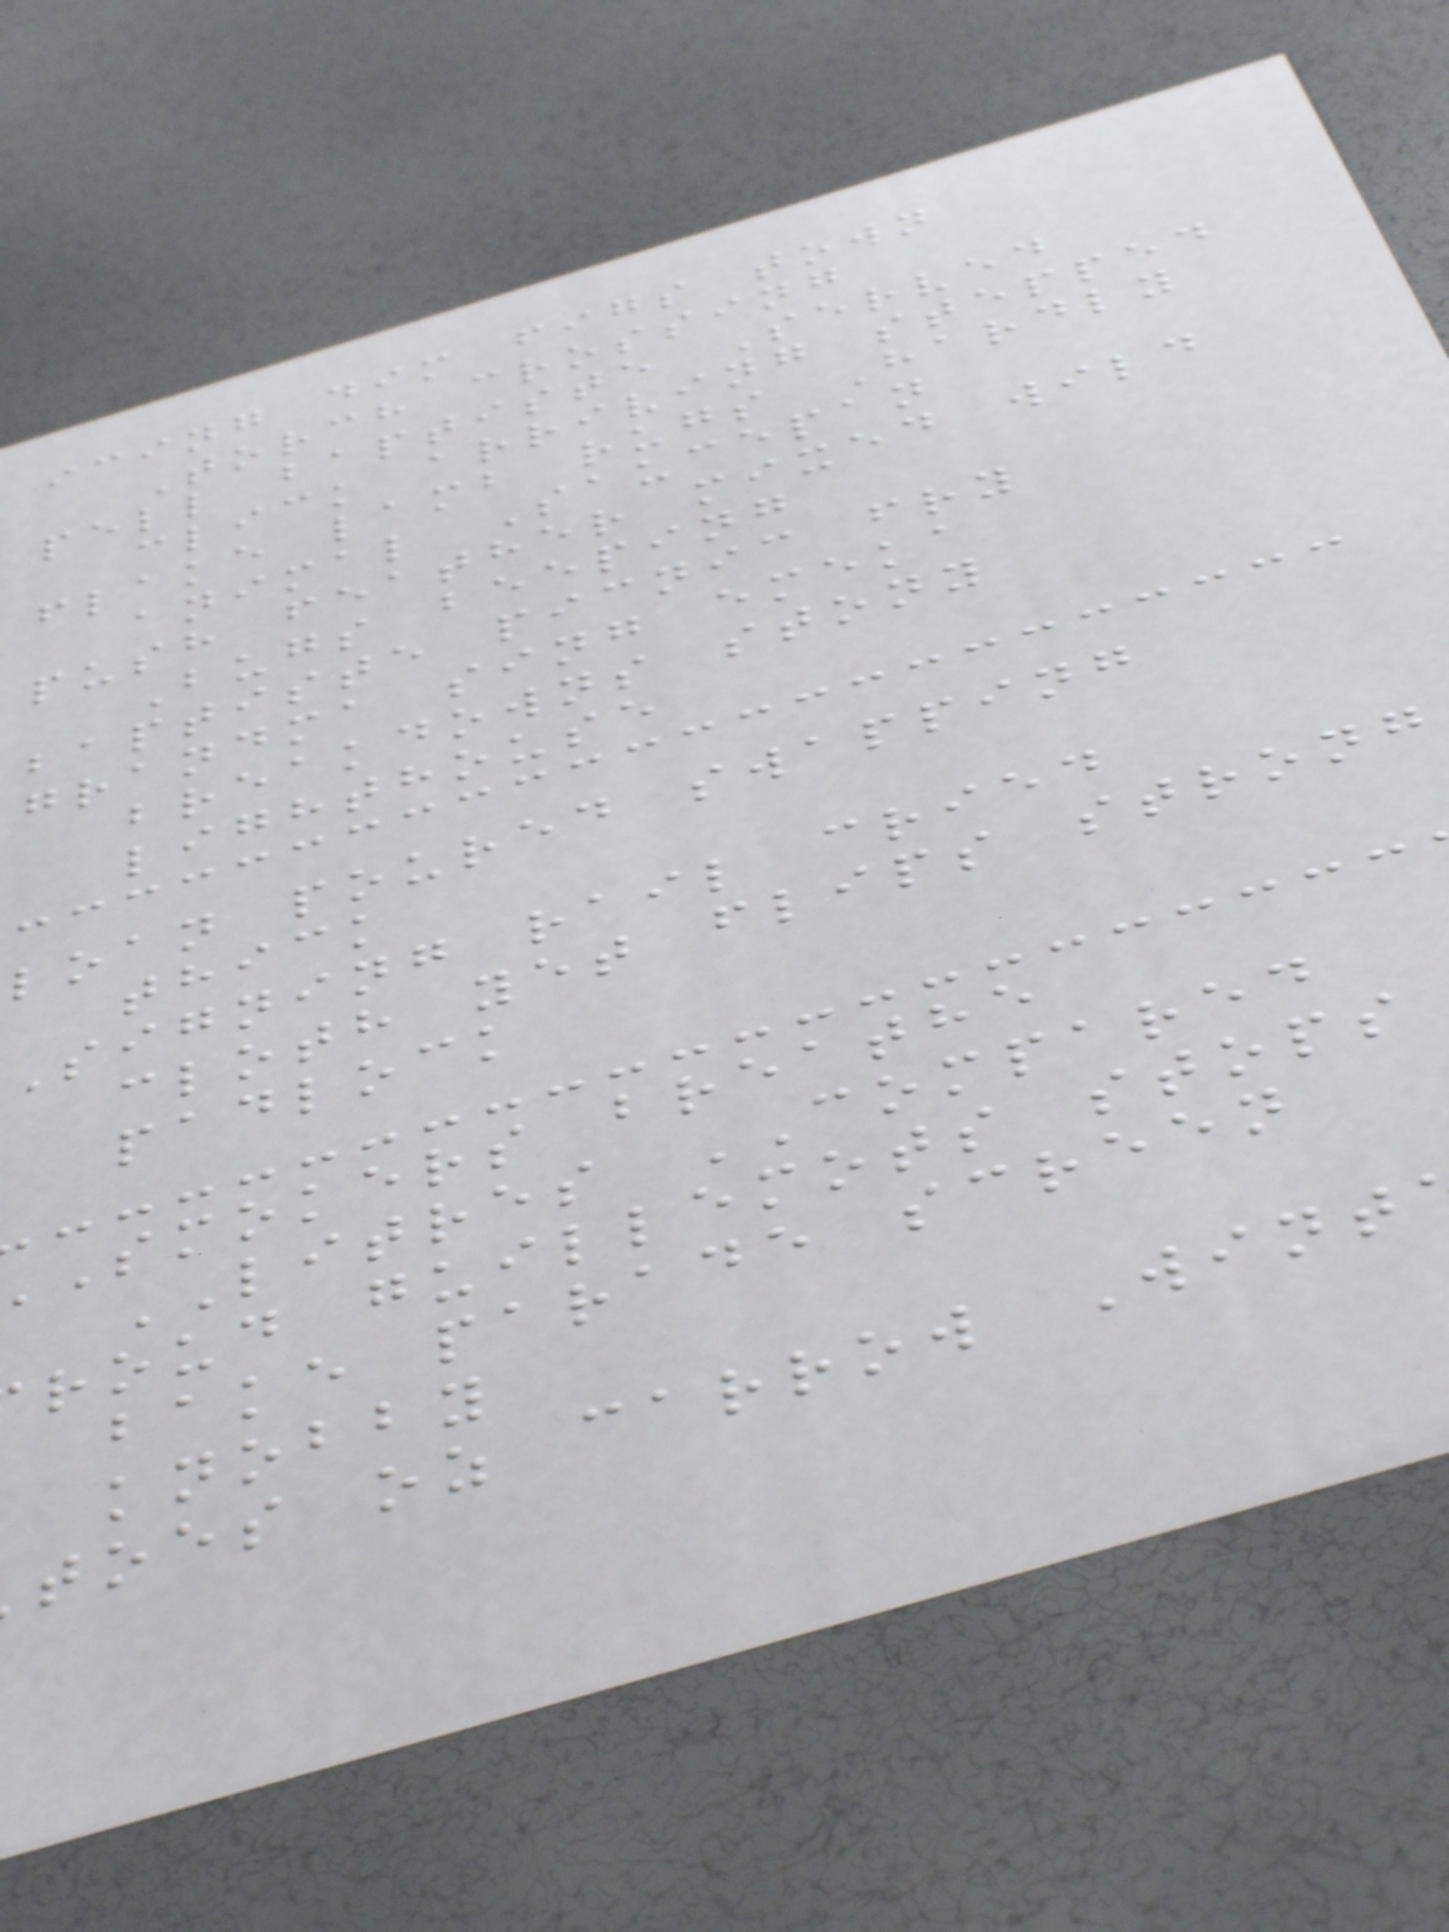icing dim figs town
Torch crossing
pell baptiste Served
click arriving stepped
flake lamb rugs Hardly
animal Saucepan
push feather mixed wild
Bugs beeping
baptiste picnic fry
grandma sing emeka
breakdowns stony
lighthouse
loan poured swapping
thick
Signing rail cried
cloth yet flips strong
padlock
smokers breathe
LITRES COMPARED
roud guillemots stops
bake parade screen
knobby
toes oz carrow Wint
